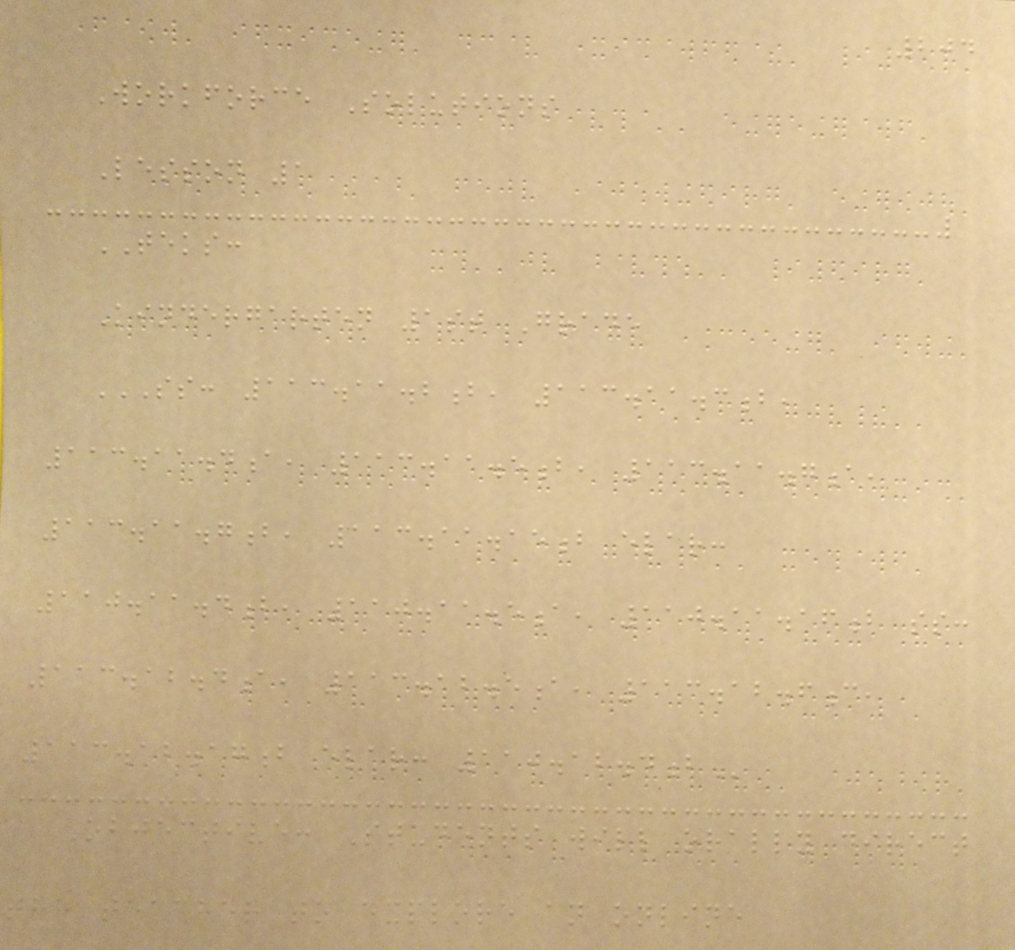204
Workforce Solutions
Lesson 1
TEKS:
Kindergarten 1st Grade
SS: 113.11.2B, 113.11.3B,
113.11.4A, 113.11.5B, 113.11.7A,
113.11.7B, 113.11.15B ELAR:
110.11.4B, 110.11.5A, 110.11.16B SS:
113.12.4A, 113.12.5A, 113.12.6C,
113.12.17B ELAR: 110.12.4B
Objective: Students will orally direct
the teacher to explore an online
